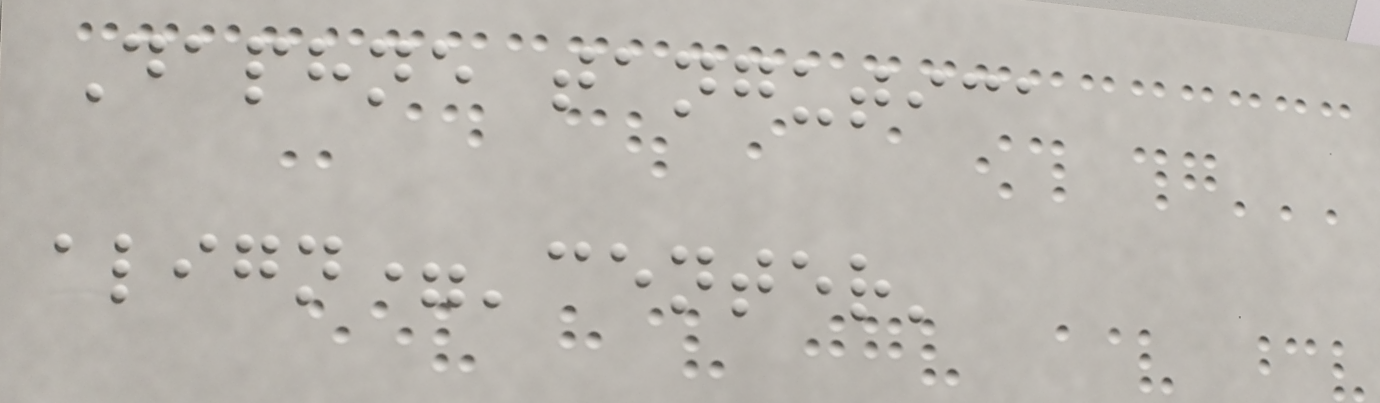Daphne tangutica
align='center'
